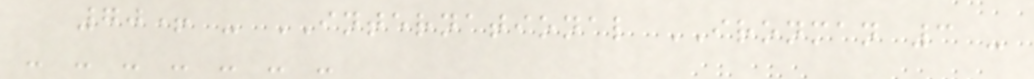70+ - INTERNATIONAL IRONMAN 3 -
- - - - - - -
